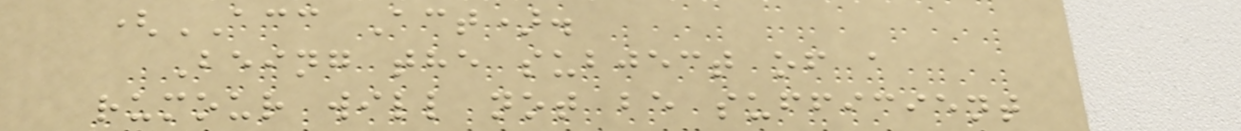(ACC Act).
Being the subject of a
rumour will not be sufficient
